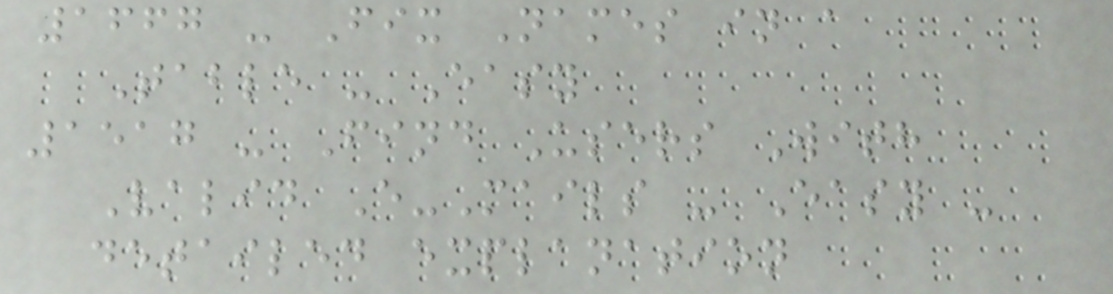1667 - Fix Names in a
Table - Easy
1517 - Find Users With
Valid E-Mails - Easy -
detailed explanation
